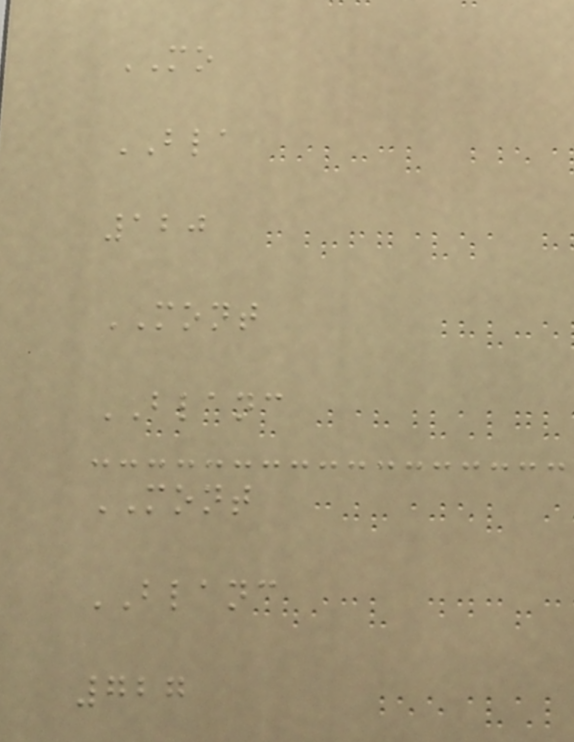MO
BLA
120
MONT
BLANC
MONT
BLANC
727
